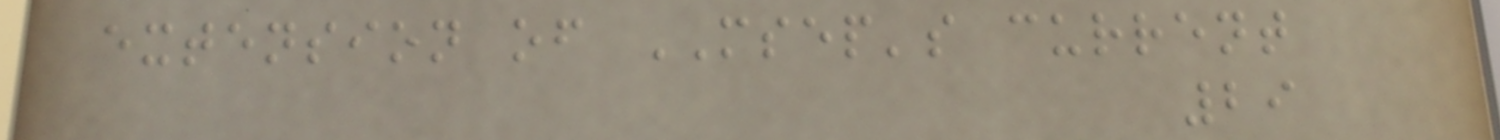extension of MSEP's current
29
